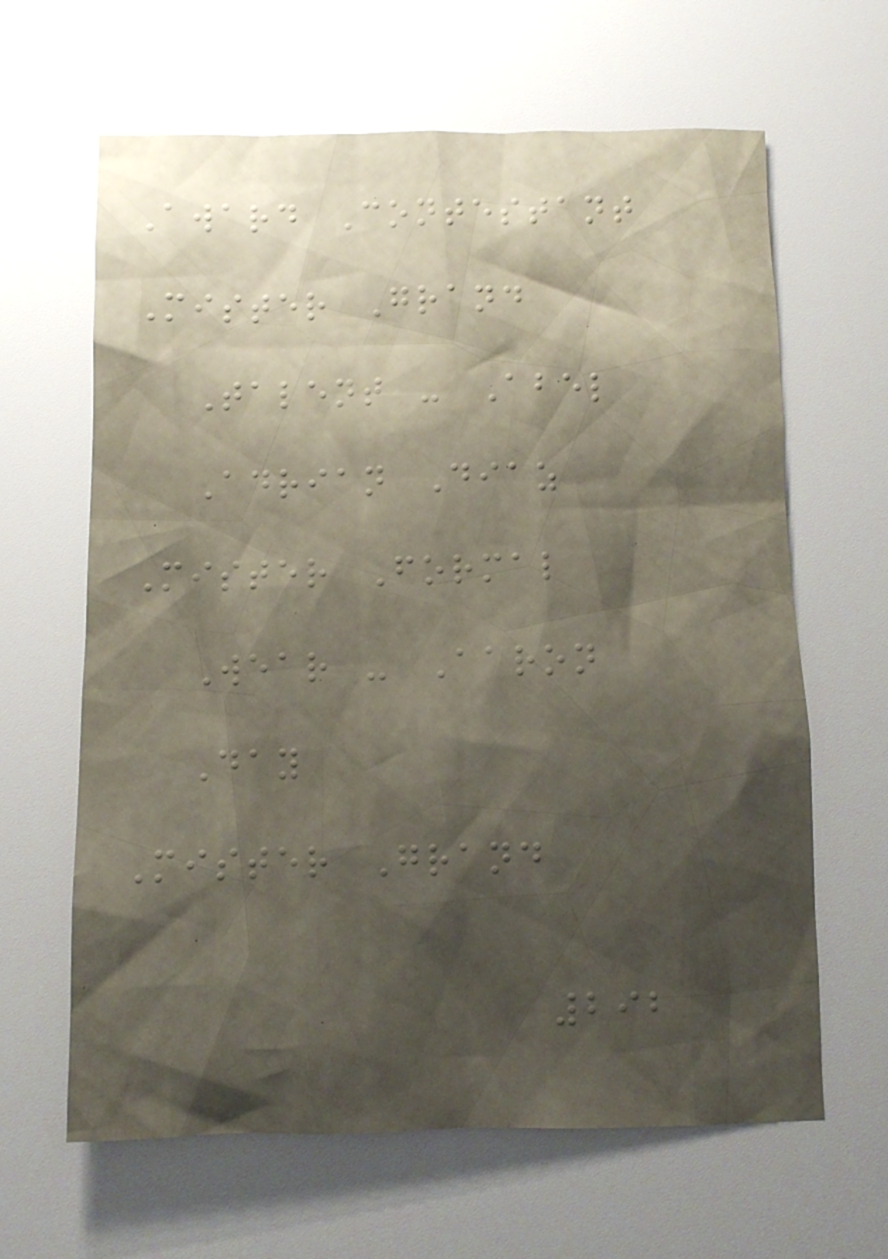Award Contestant
Mister Grand
Talent - Abel
Adrian Diaz
Mister Formal
Wear - Aaron
Day
Mister Grand
292
